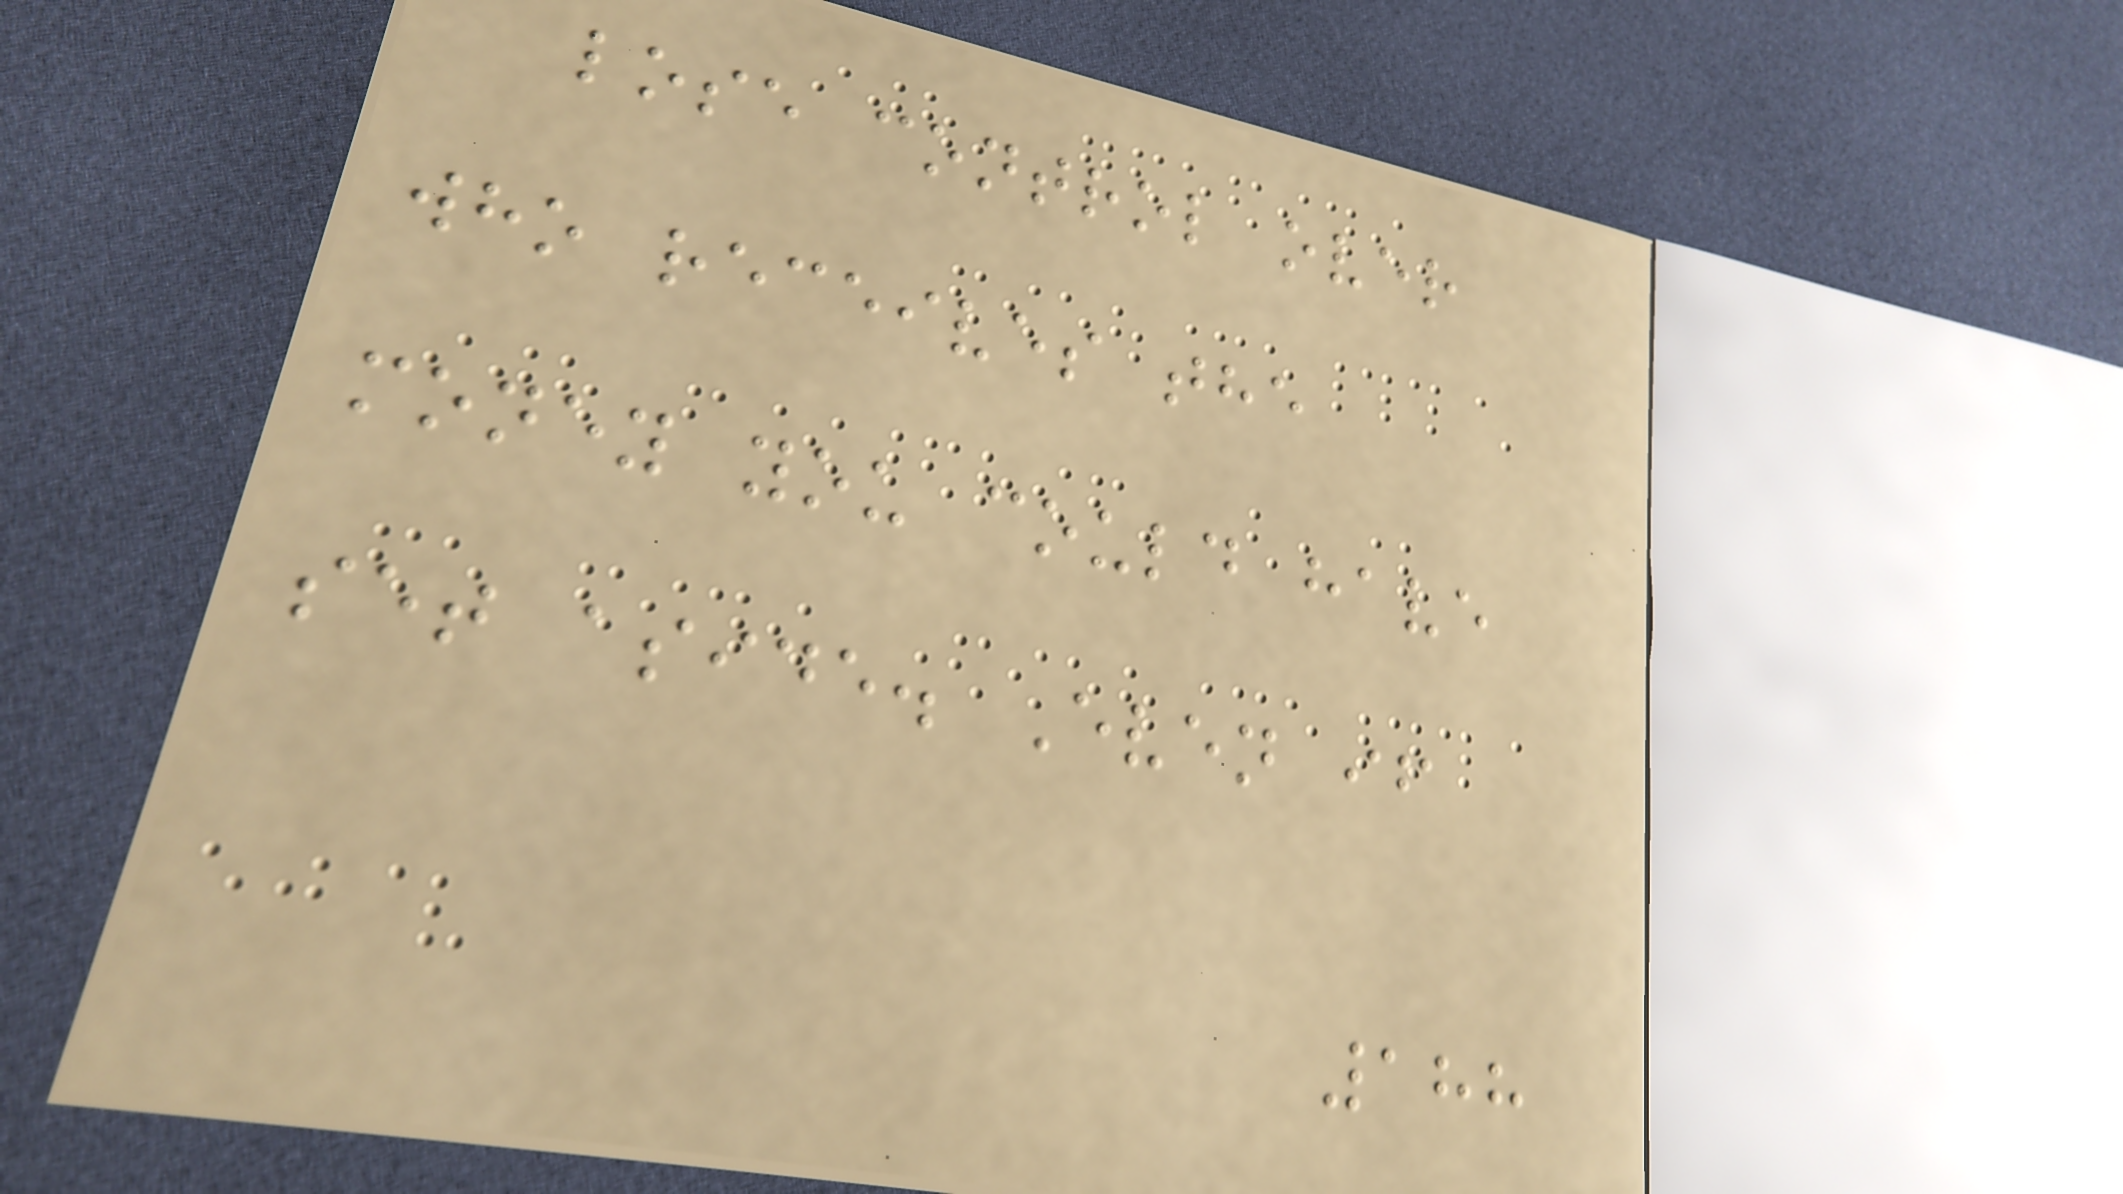lose control over
who receives the
money you could have
set aside. Even if
188
